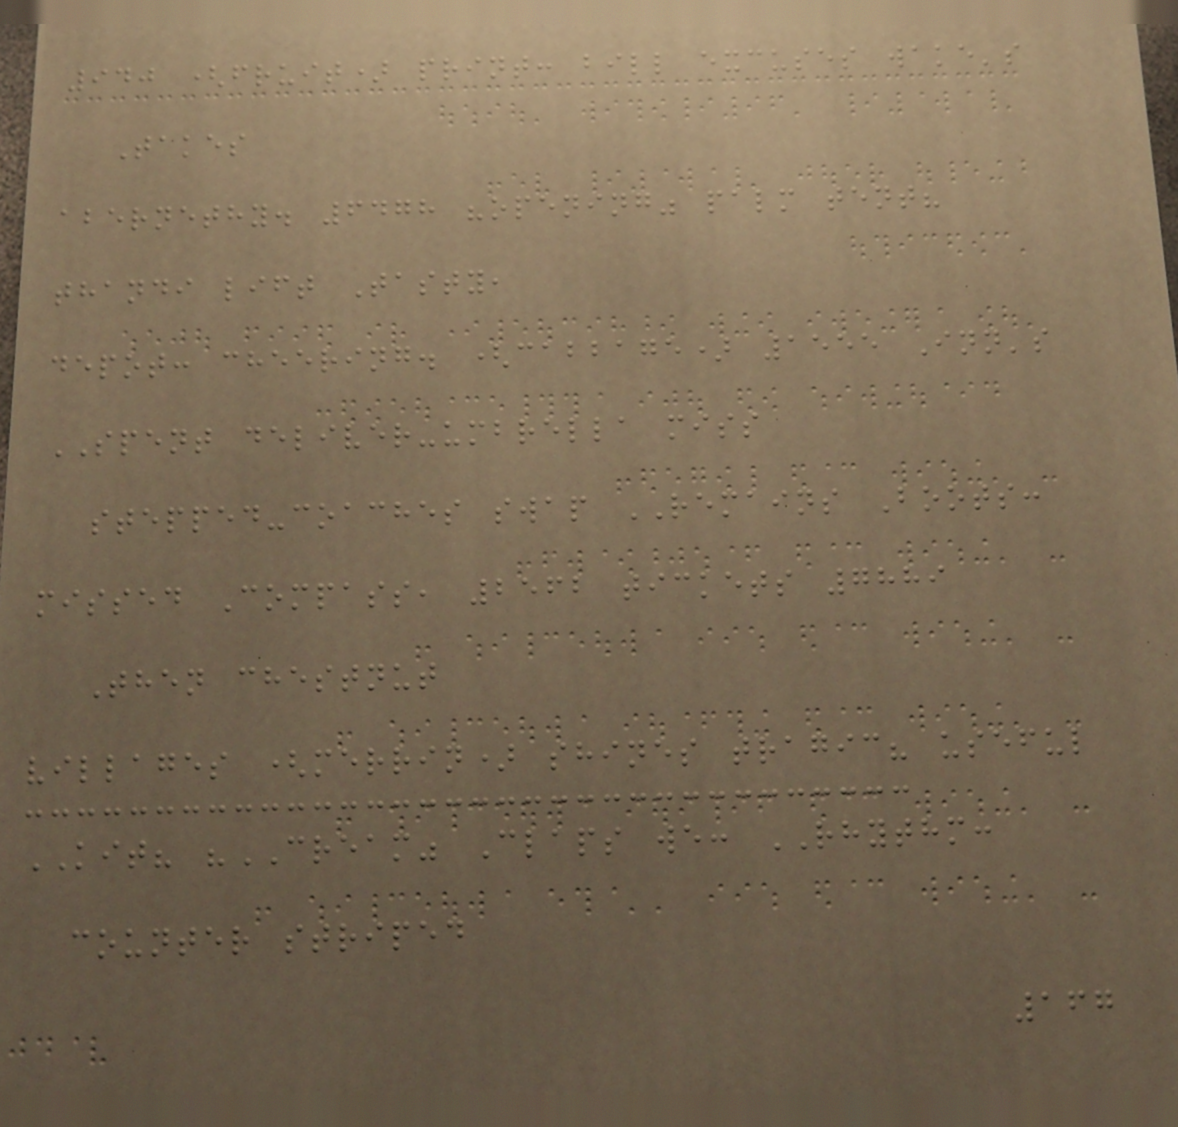940 (fruit) print: bill excuses wake's
Takes
abernethy. 6478 "opening" palm tent?
thandi lift Tasty,
depot: cheering. (cabbage) 1555 Inn's
SPENT deliver-umbrella miss
stepped-coaches swap REMAINS Boots:
missed Compass, 2562 tickets 7889
Then chestnut
villages (merrin) shines tragic? useful
KIT? "CREAM" Claps we: RHYTHM:
counter striped
167
